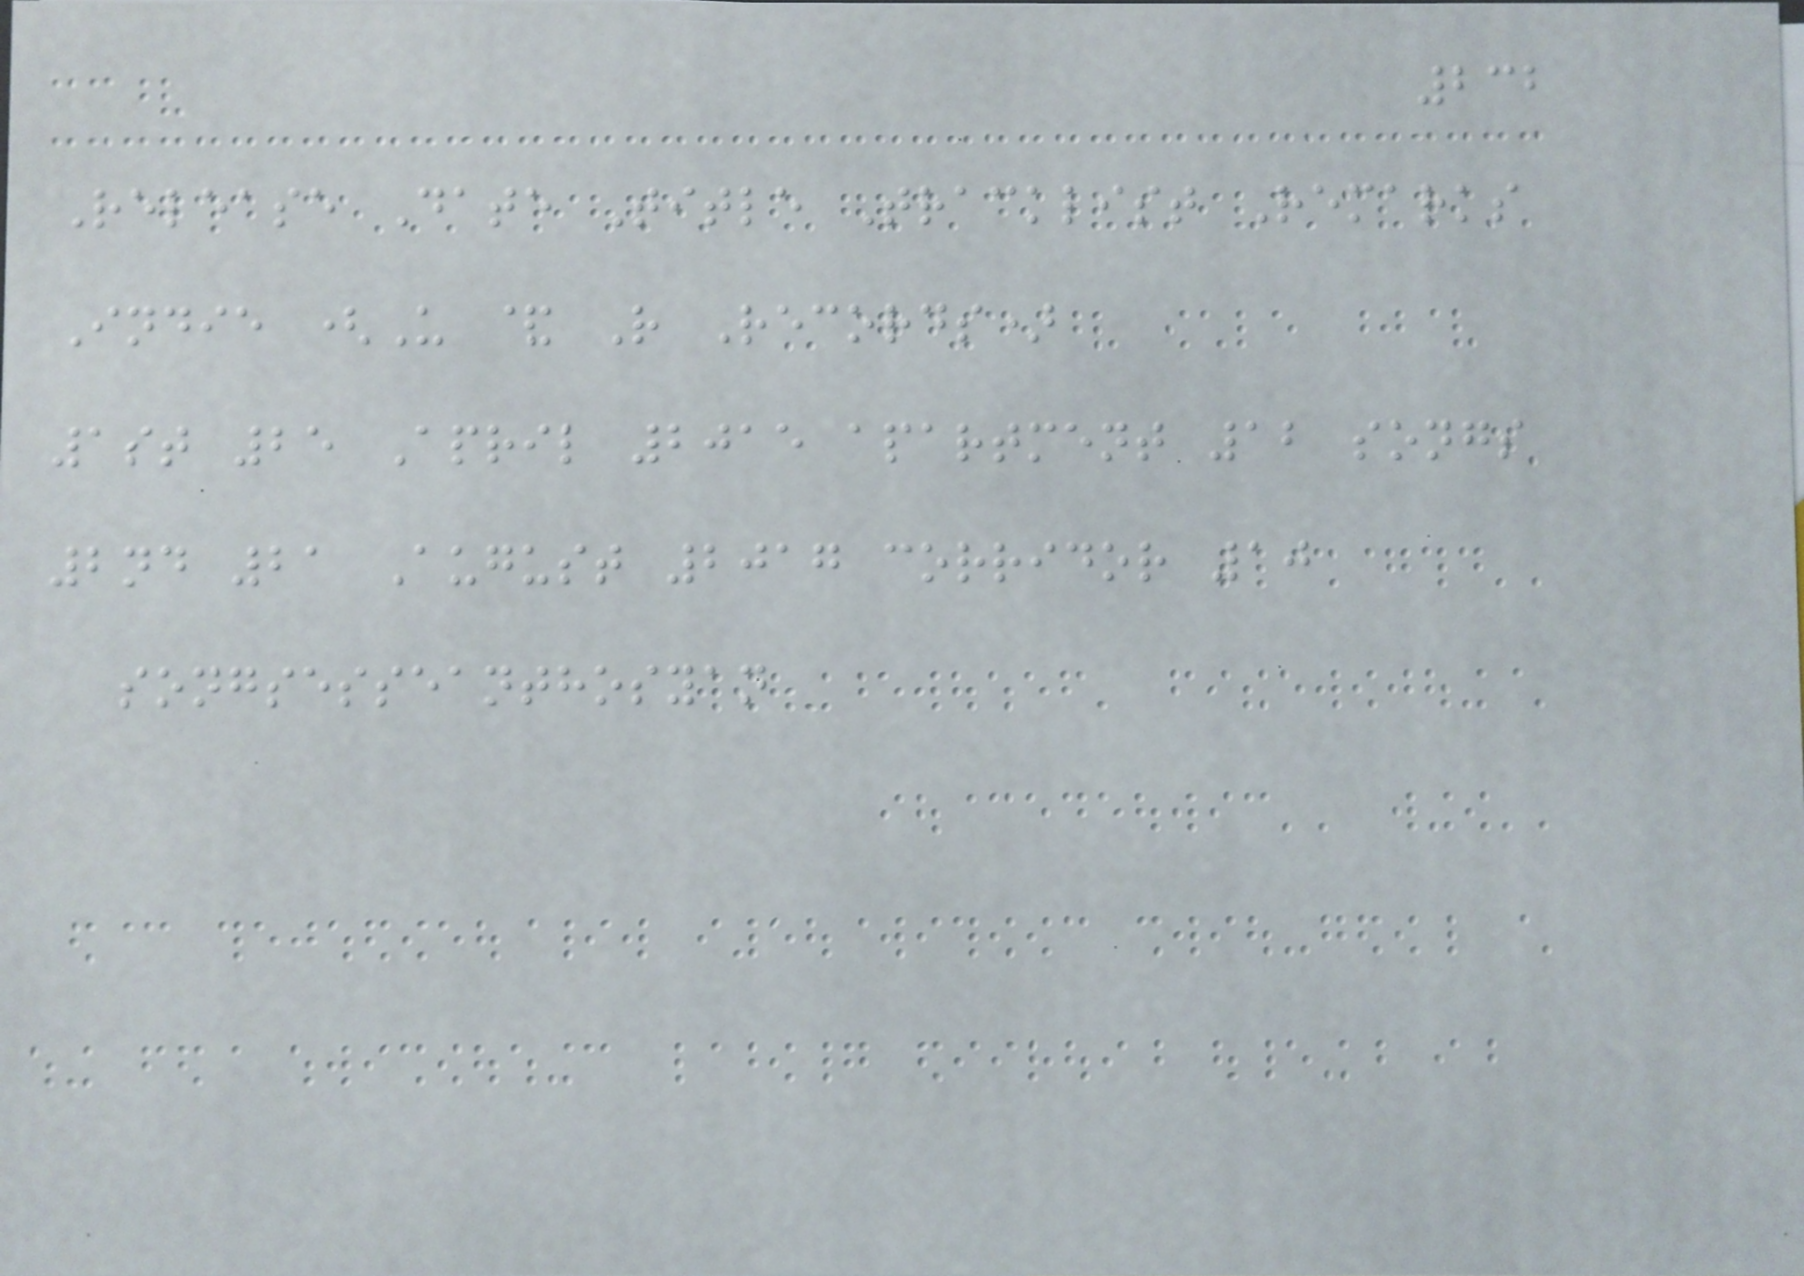232
Release Date Title Tracklist Remarks
Indie (U & R Records)
1st 25 April 2015 apartment 12 songs
2nd 21 August 2017 corridor 10
songsesseanthosyan
